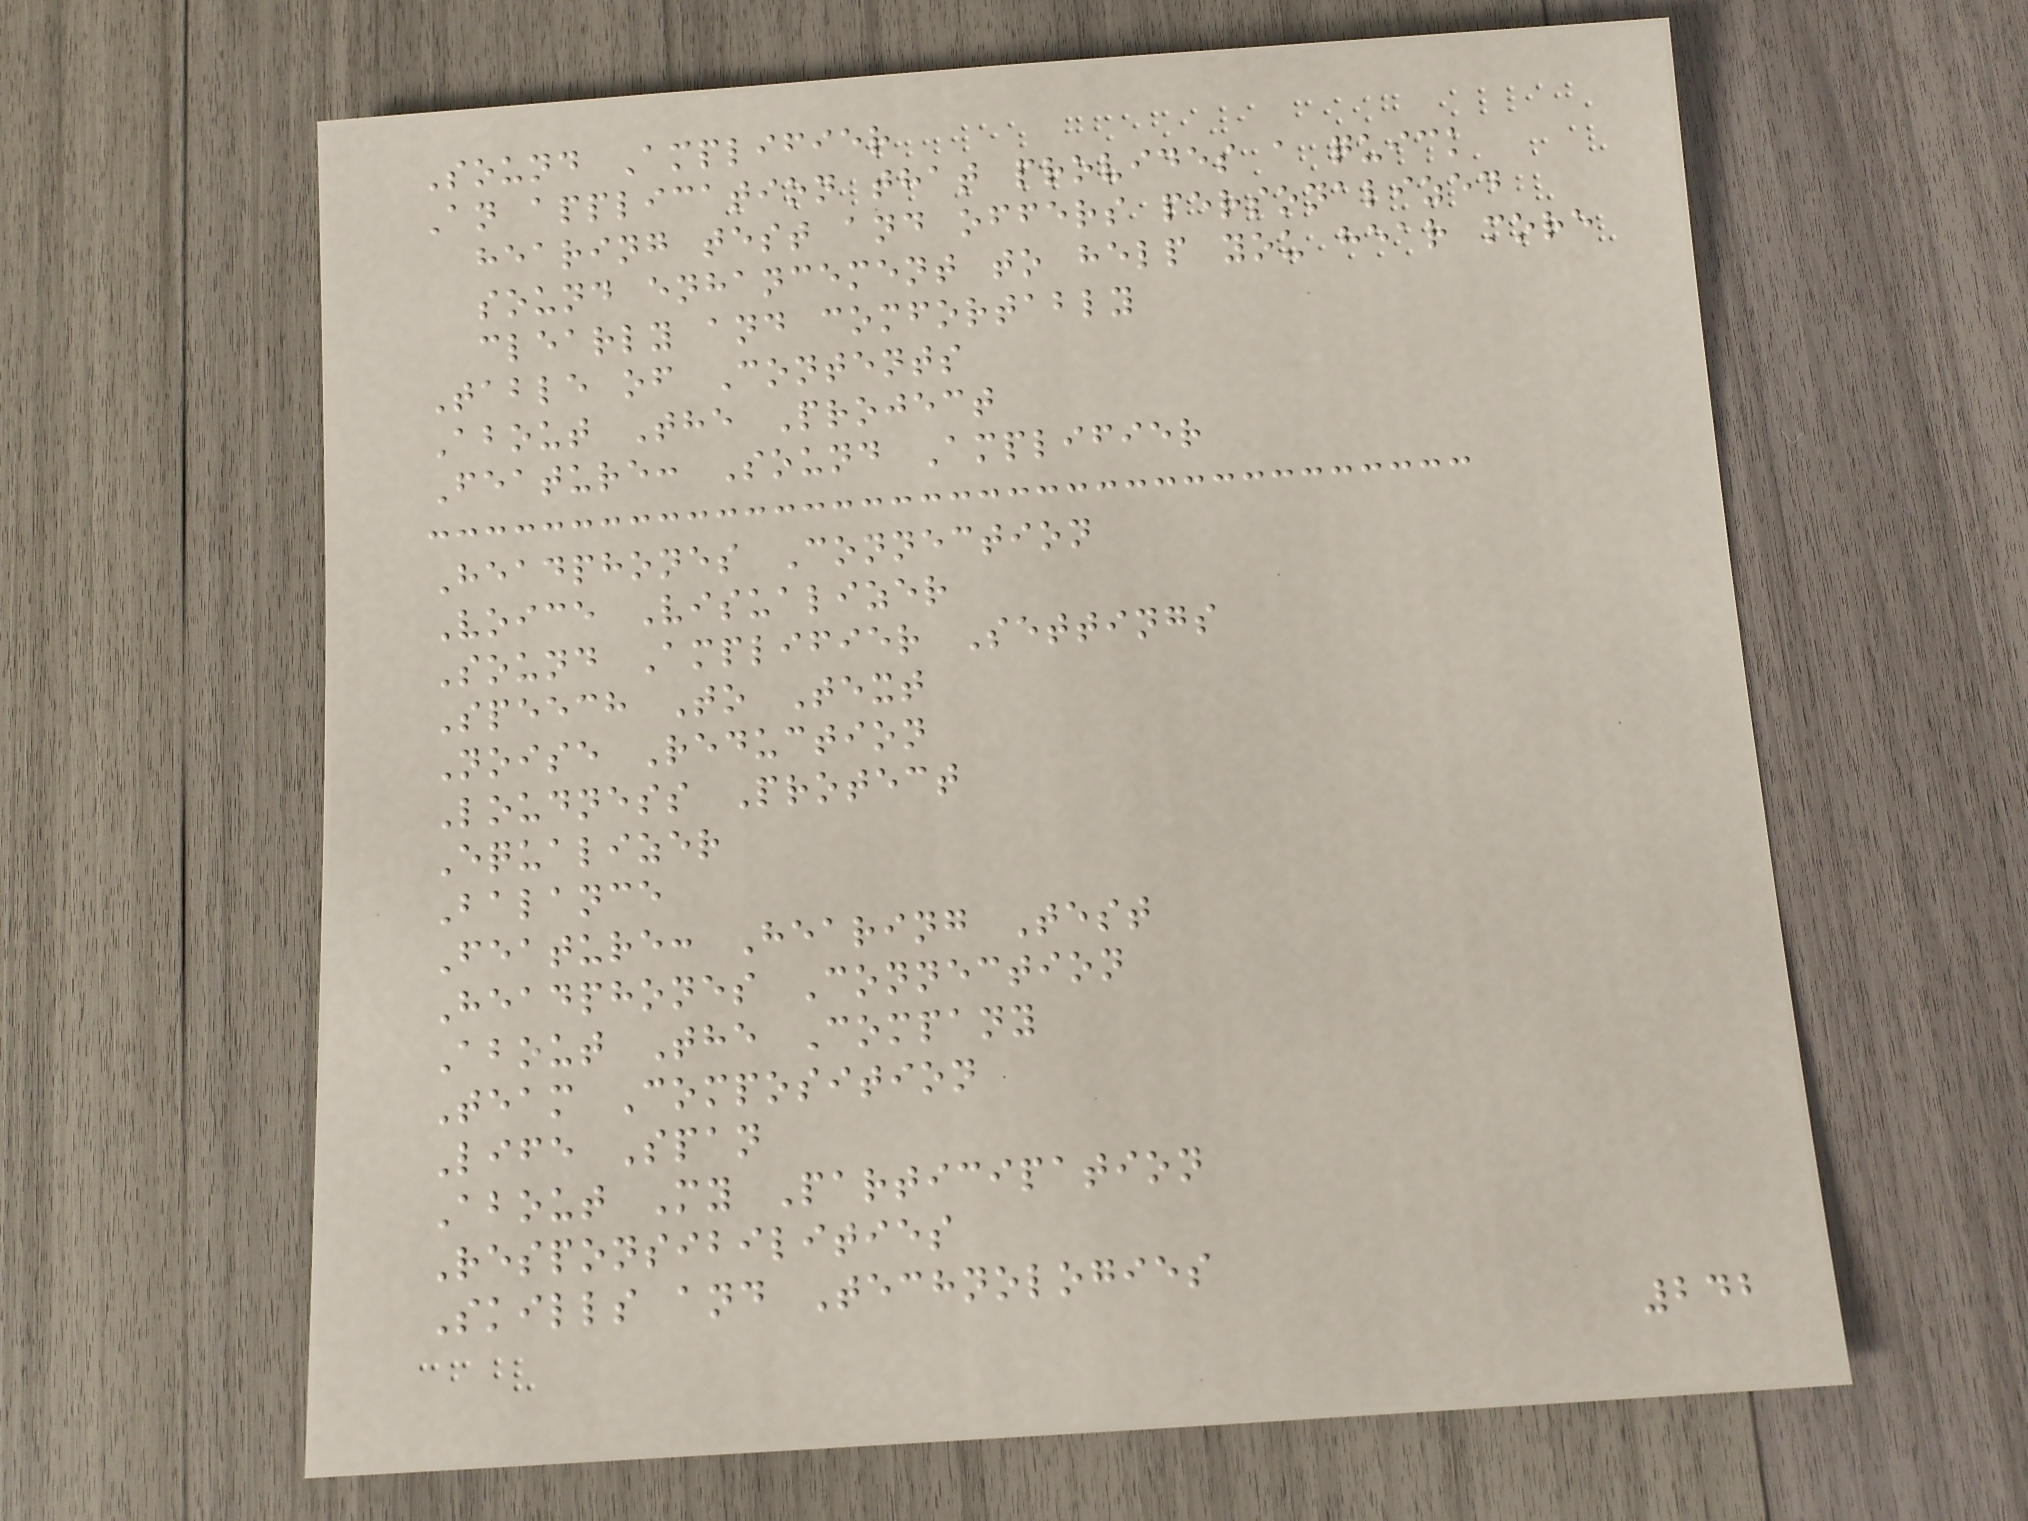Sound Amplifier
An application that provides a quick
hearing test and offers personalized
sound enhancement to help you hear more
clearly and comfortably
Table of Contents
About The Project
Feature: Sound Amplifier
Headphones Connection
Voice Visualizer
Sound Amplifier Settings
Speech To Text
Noise Reduction
Loudness Protect
Equalizer
Balance
Feature: Hearing Test
Headphones Connection
About The Company
Team Composition
Life Span
About My Participation
Responsibilities
Skills and Technologies
242
